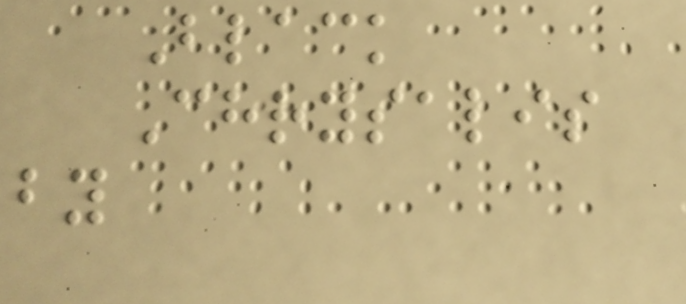Black
Chrysalis
by
